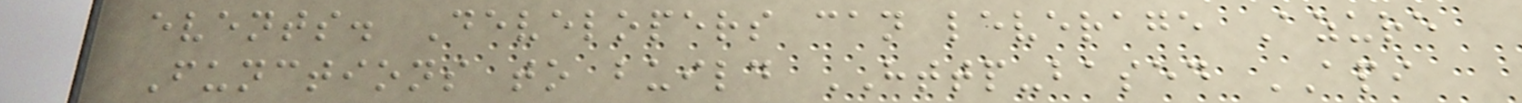events. Developers can leverage Azure
Functions to build HTTP-based API
